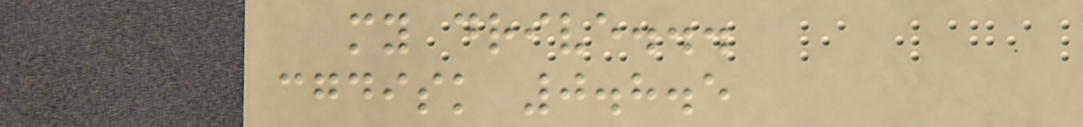my drive...
cgdisk 0.8.5
